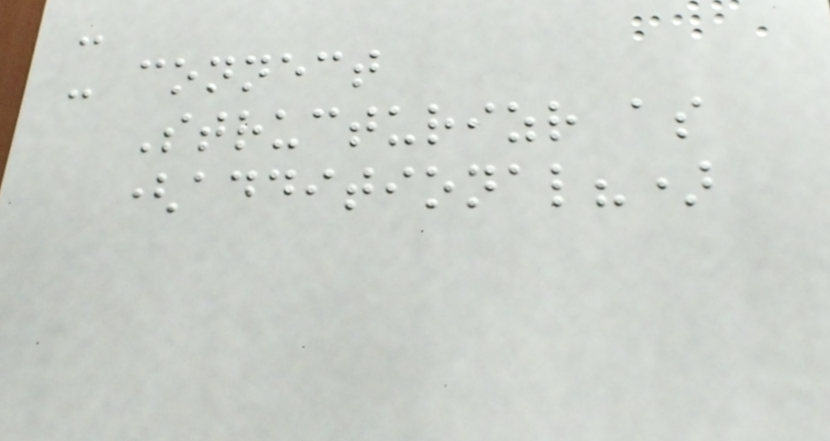-
- connect
Structurizr as
(additional?)
